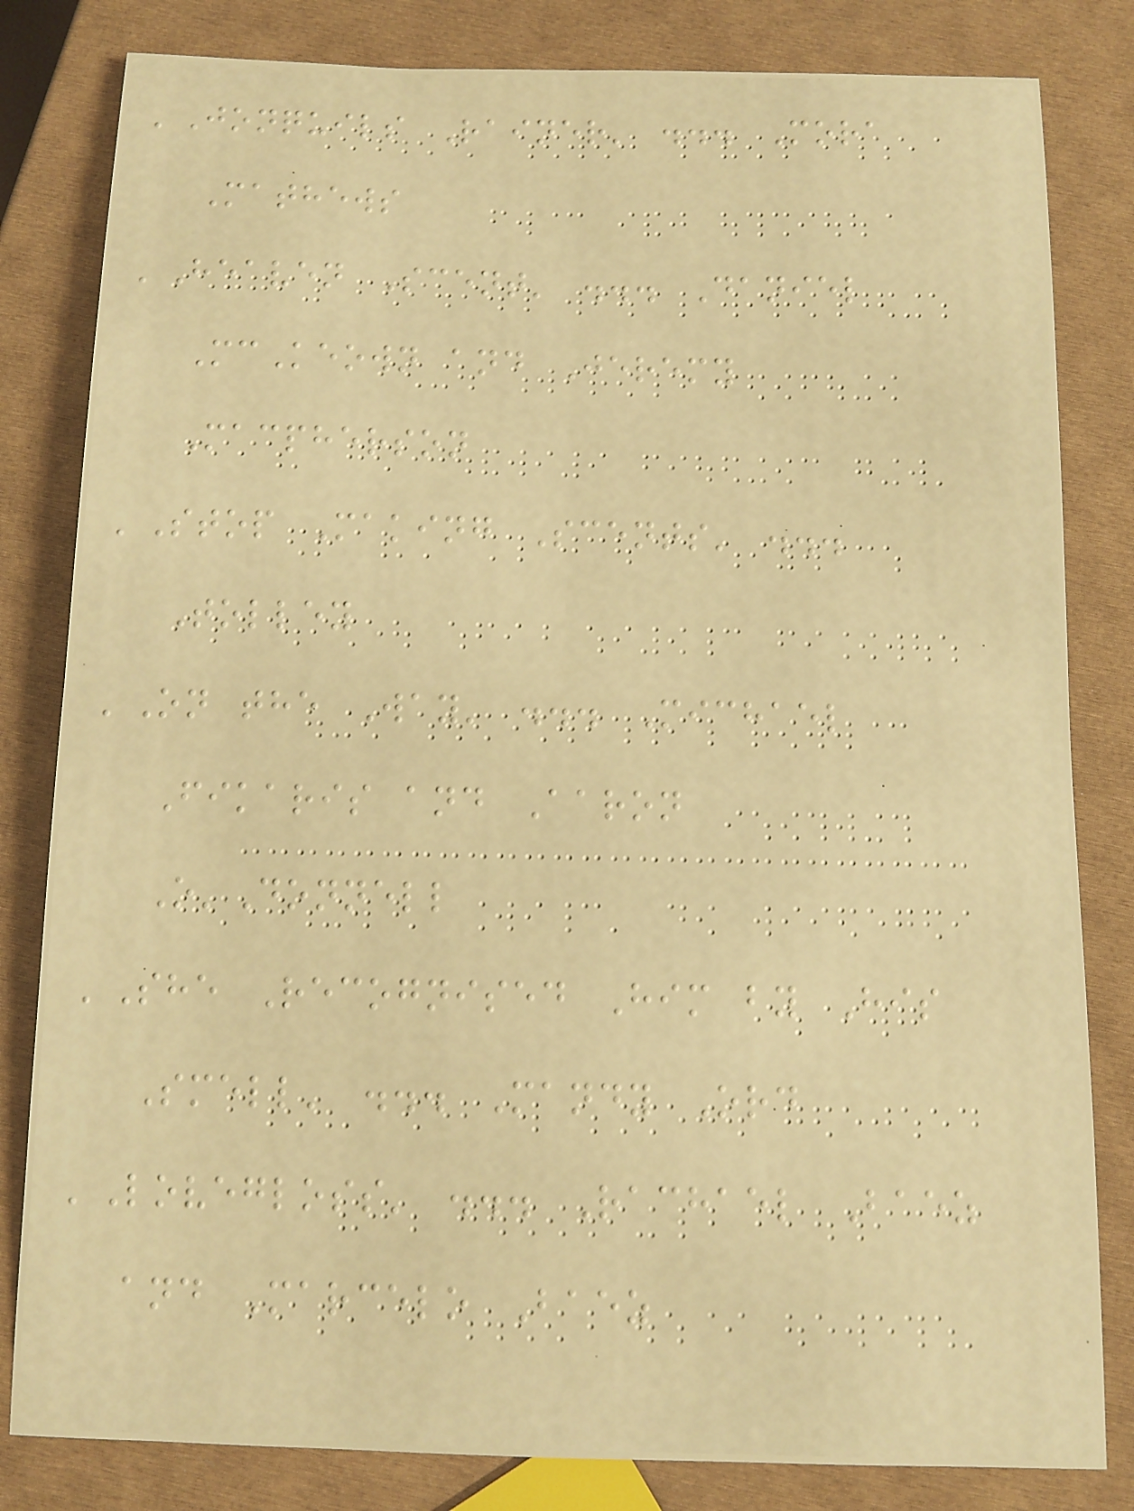'Jonquils Rainer' ... Mora
Mathews
'Heaven Scent' ... Daniel
McKeown and Jeremy
Macpherson
'Stop Making Scents' ...
Tolley
'On the Way' ... Michael
Fikaris and Aaron
O'Donnell
'She Recognised Him by His
Smell' ... Mandy Ord
'Lovegloss' ... Rachael Baez
and Marcelo Baez
